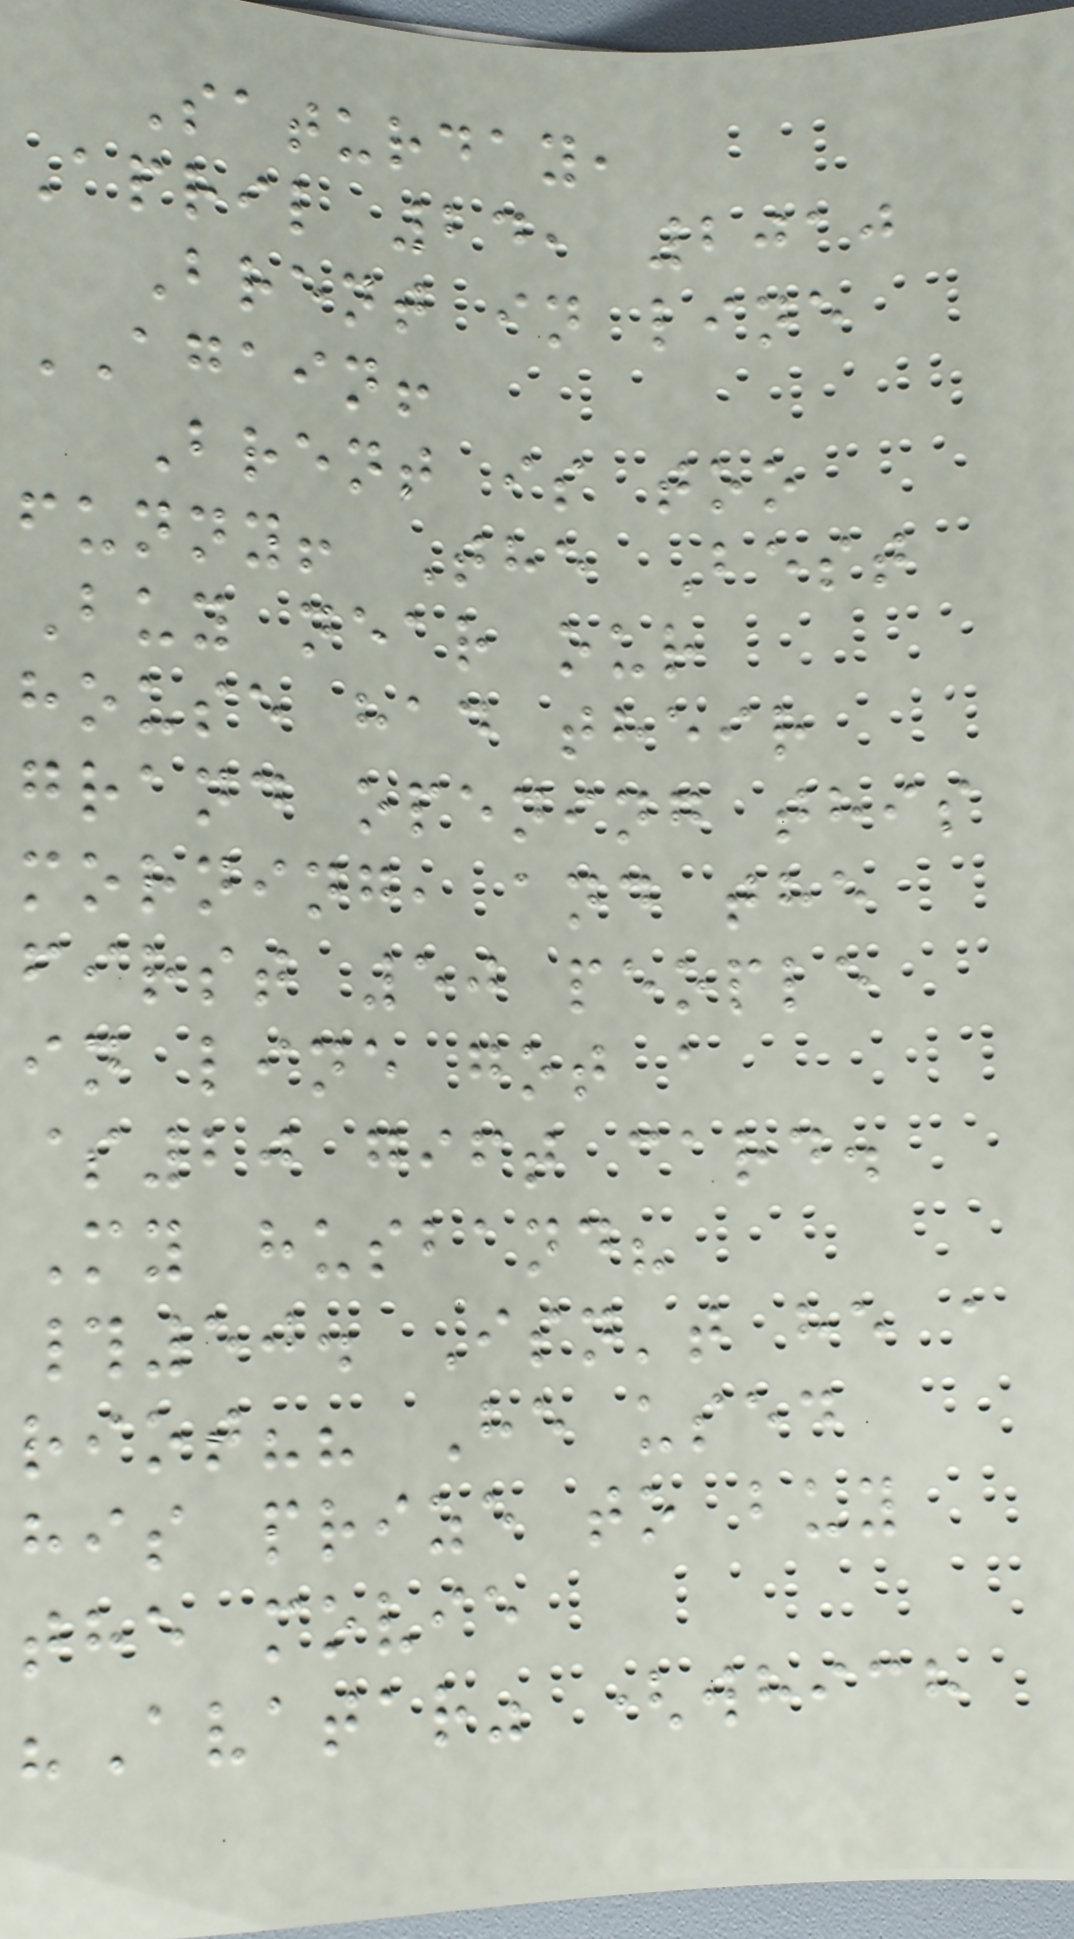Saturday,
April 24, 2010
Brent in line
AGAIN!
Brent is too
funny! The Best
Buy near our
house had their
grand opening this
morning, and the
first 50 people
in line got a
$20 gift card.
My husband?
#50. Isn't he a
riot?? He used
his prize to buy
the movie
"Avatar" (which
